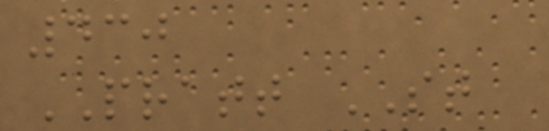430
PRATT ST
